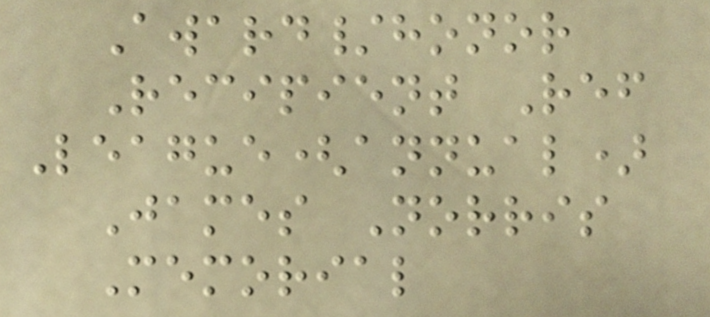Award/honor
Recipient Ref
League(annual)
James Norris
Memorial
